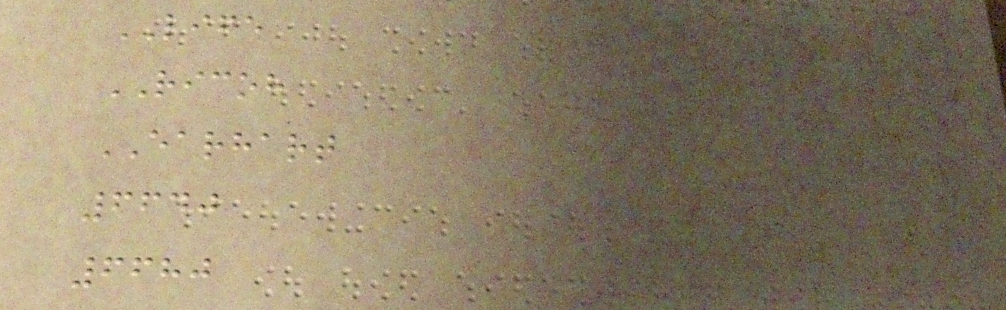LIFE
RICOH
EARHART
6640
6680
